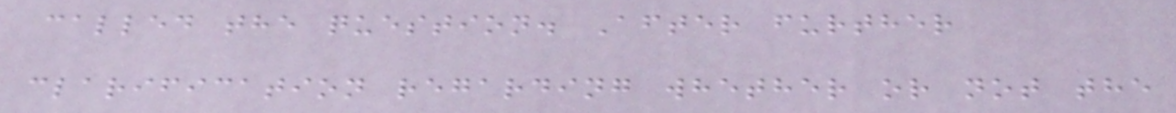called the question. After further
clarification regarding whether or not the
